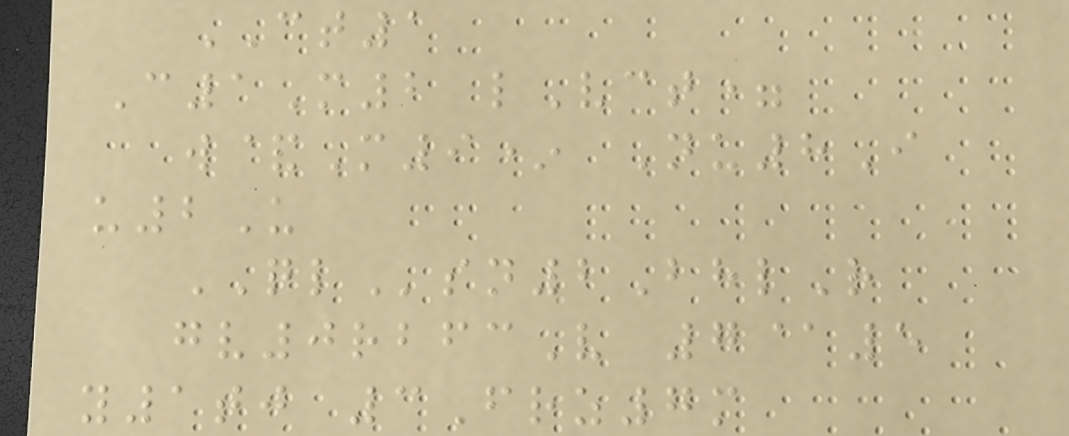CT1
C1M2 lVct=
w&M9* Nu8I
u2U
QLsn2BhlR
gv0rbfcV 7@5
y1tj 3Frz7m
